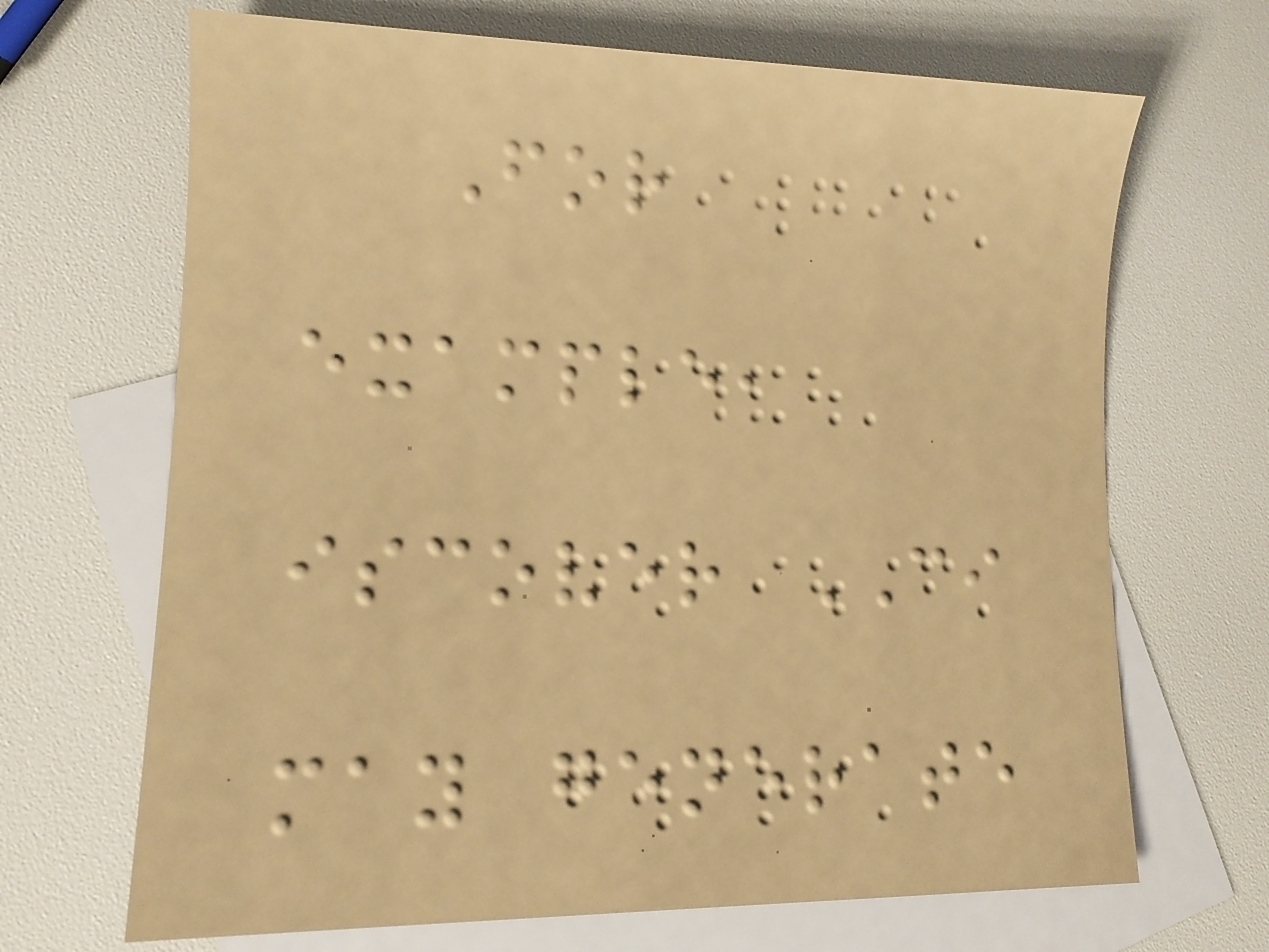For
example,
iscover CI
may generate
